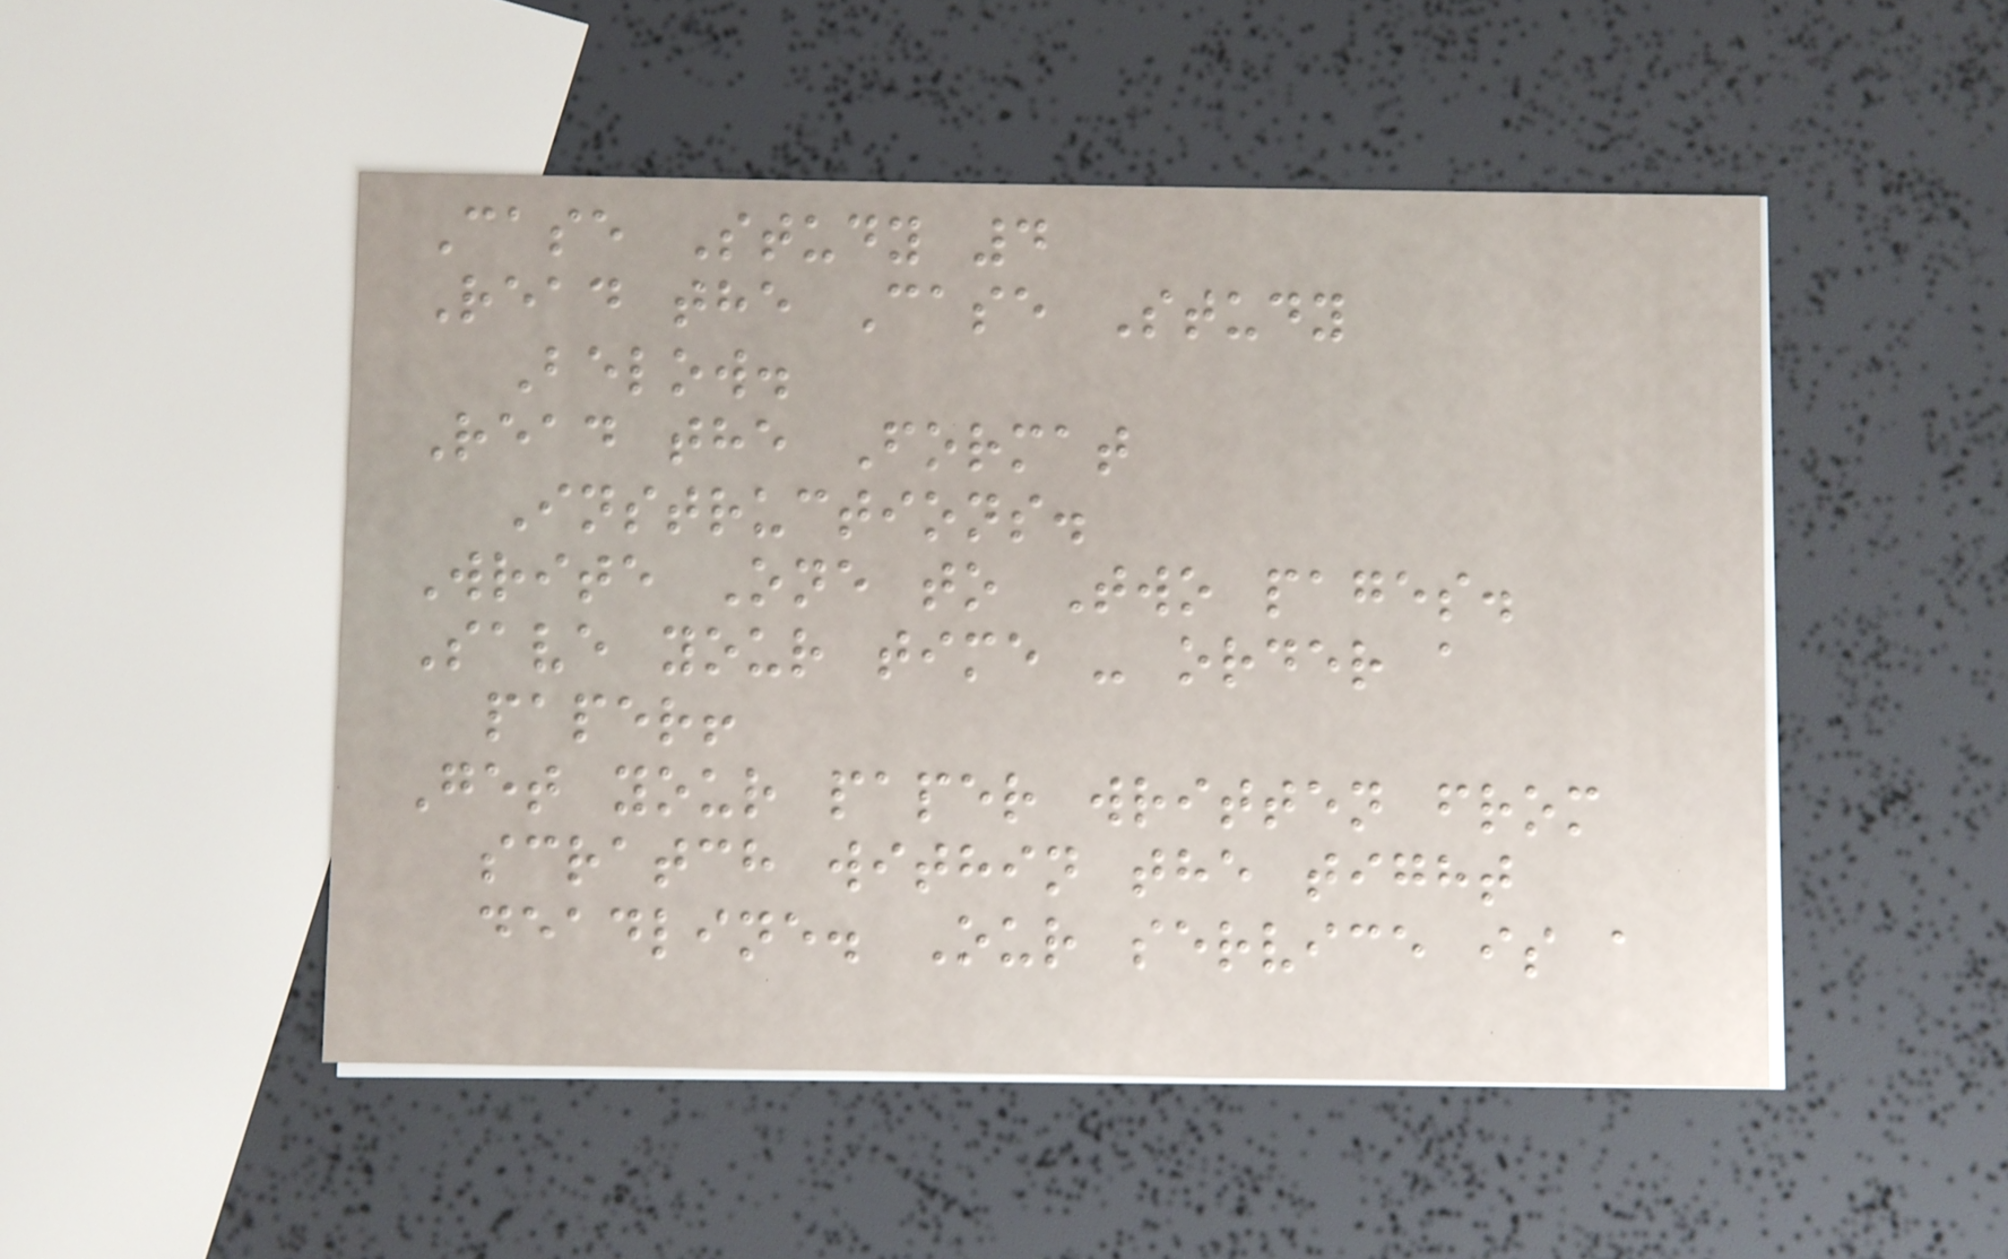Case Study 4
Read the Case Study
Below.
Read the Format
Instructions.
Write One to Two pages.
Save your time - order a
paper!
Get your paper written from
scratch within the tight
deadline. Our service is a
